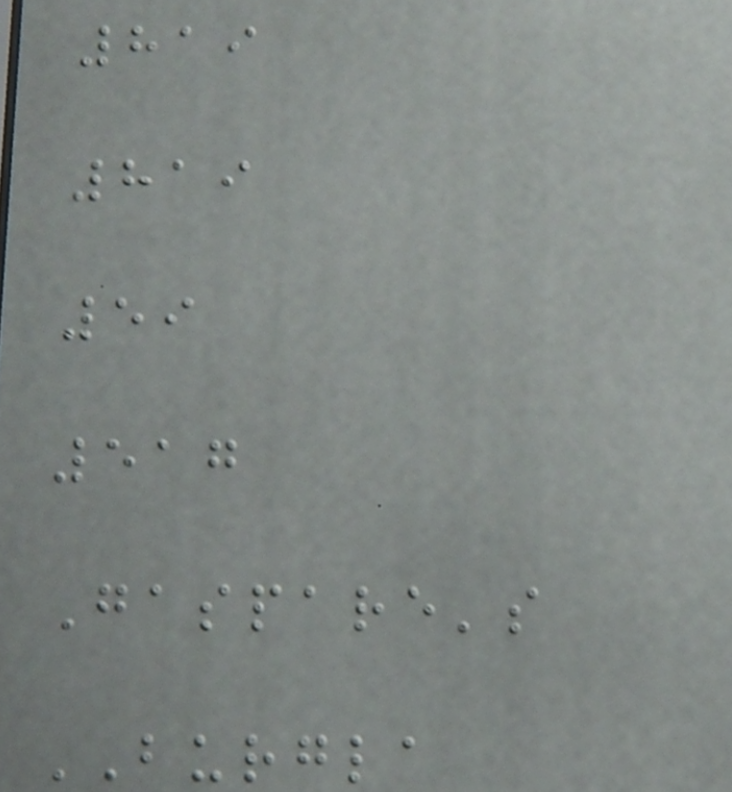819
819
59
517
Gaspare's
BURGLA
